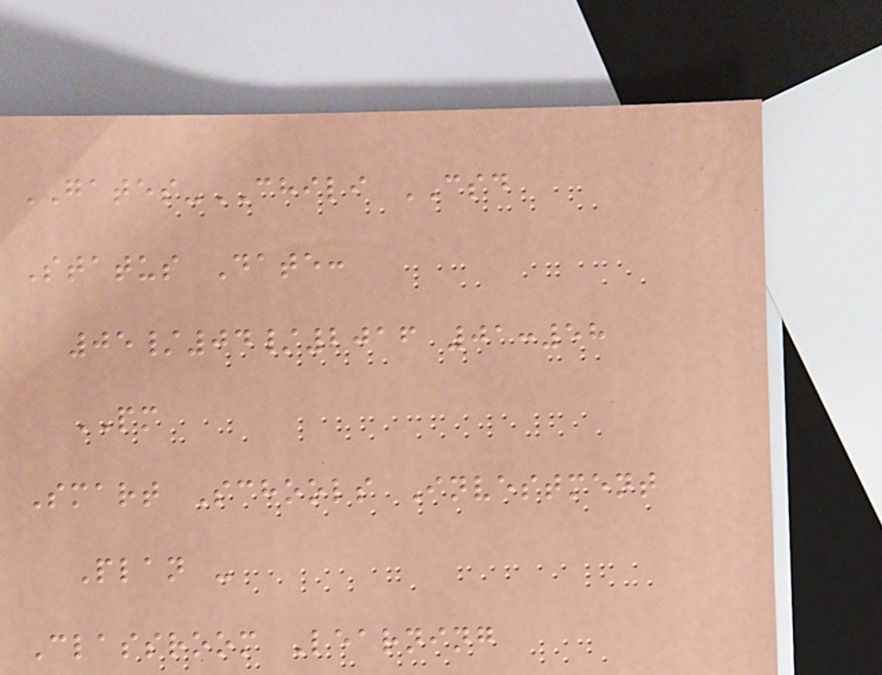GATES-CHILI CSD
Status Date:
05/04/2016 01:58
PM
Smart Schools Investment
Plan -
Classroom Learning
